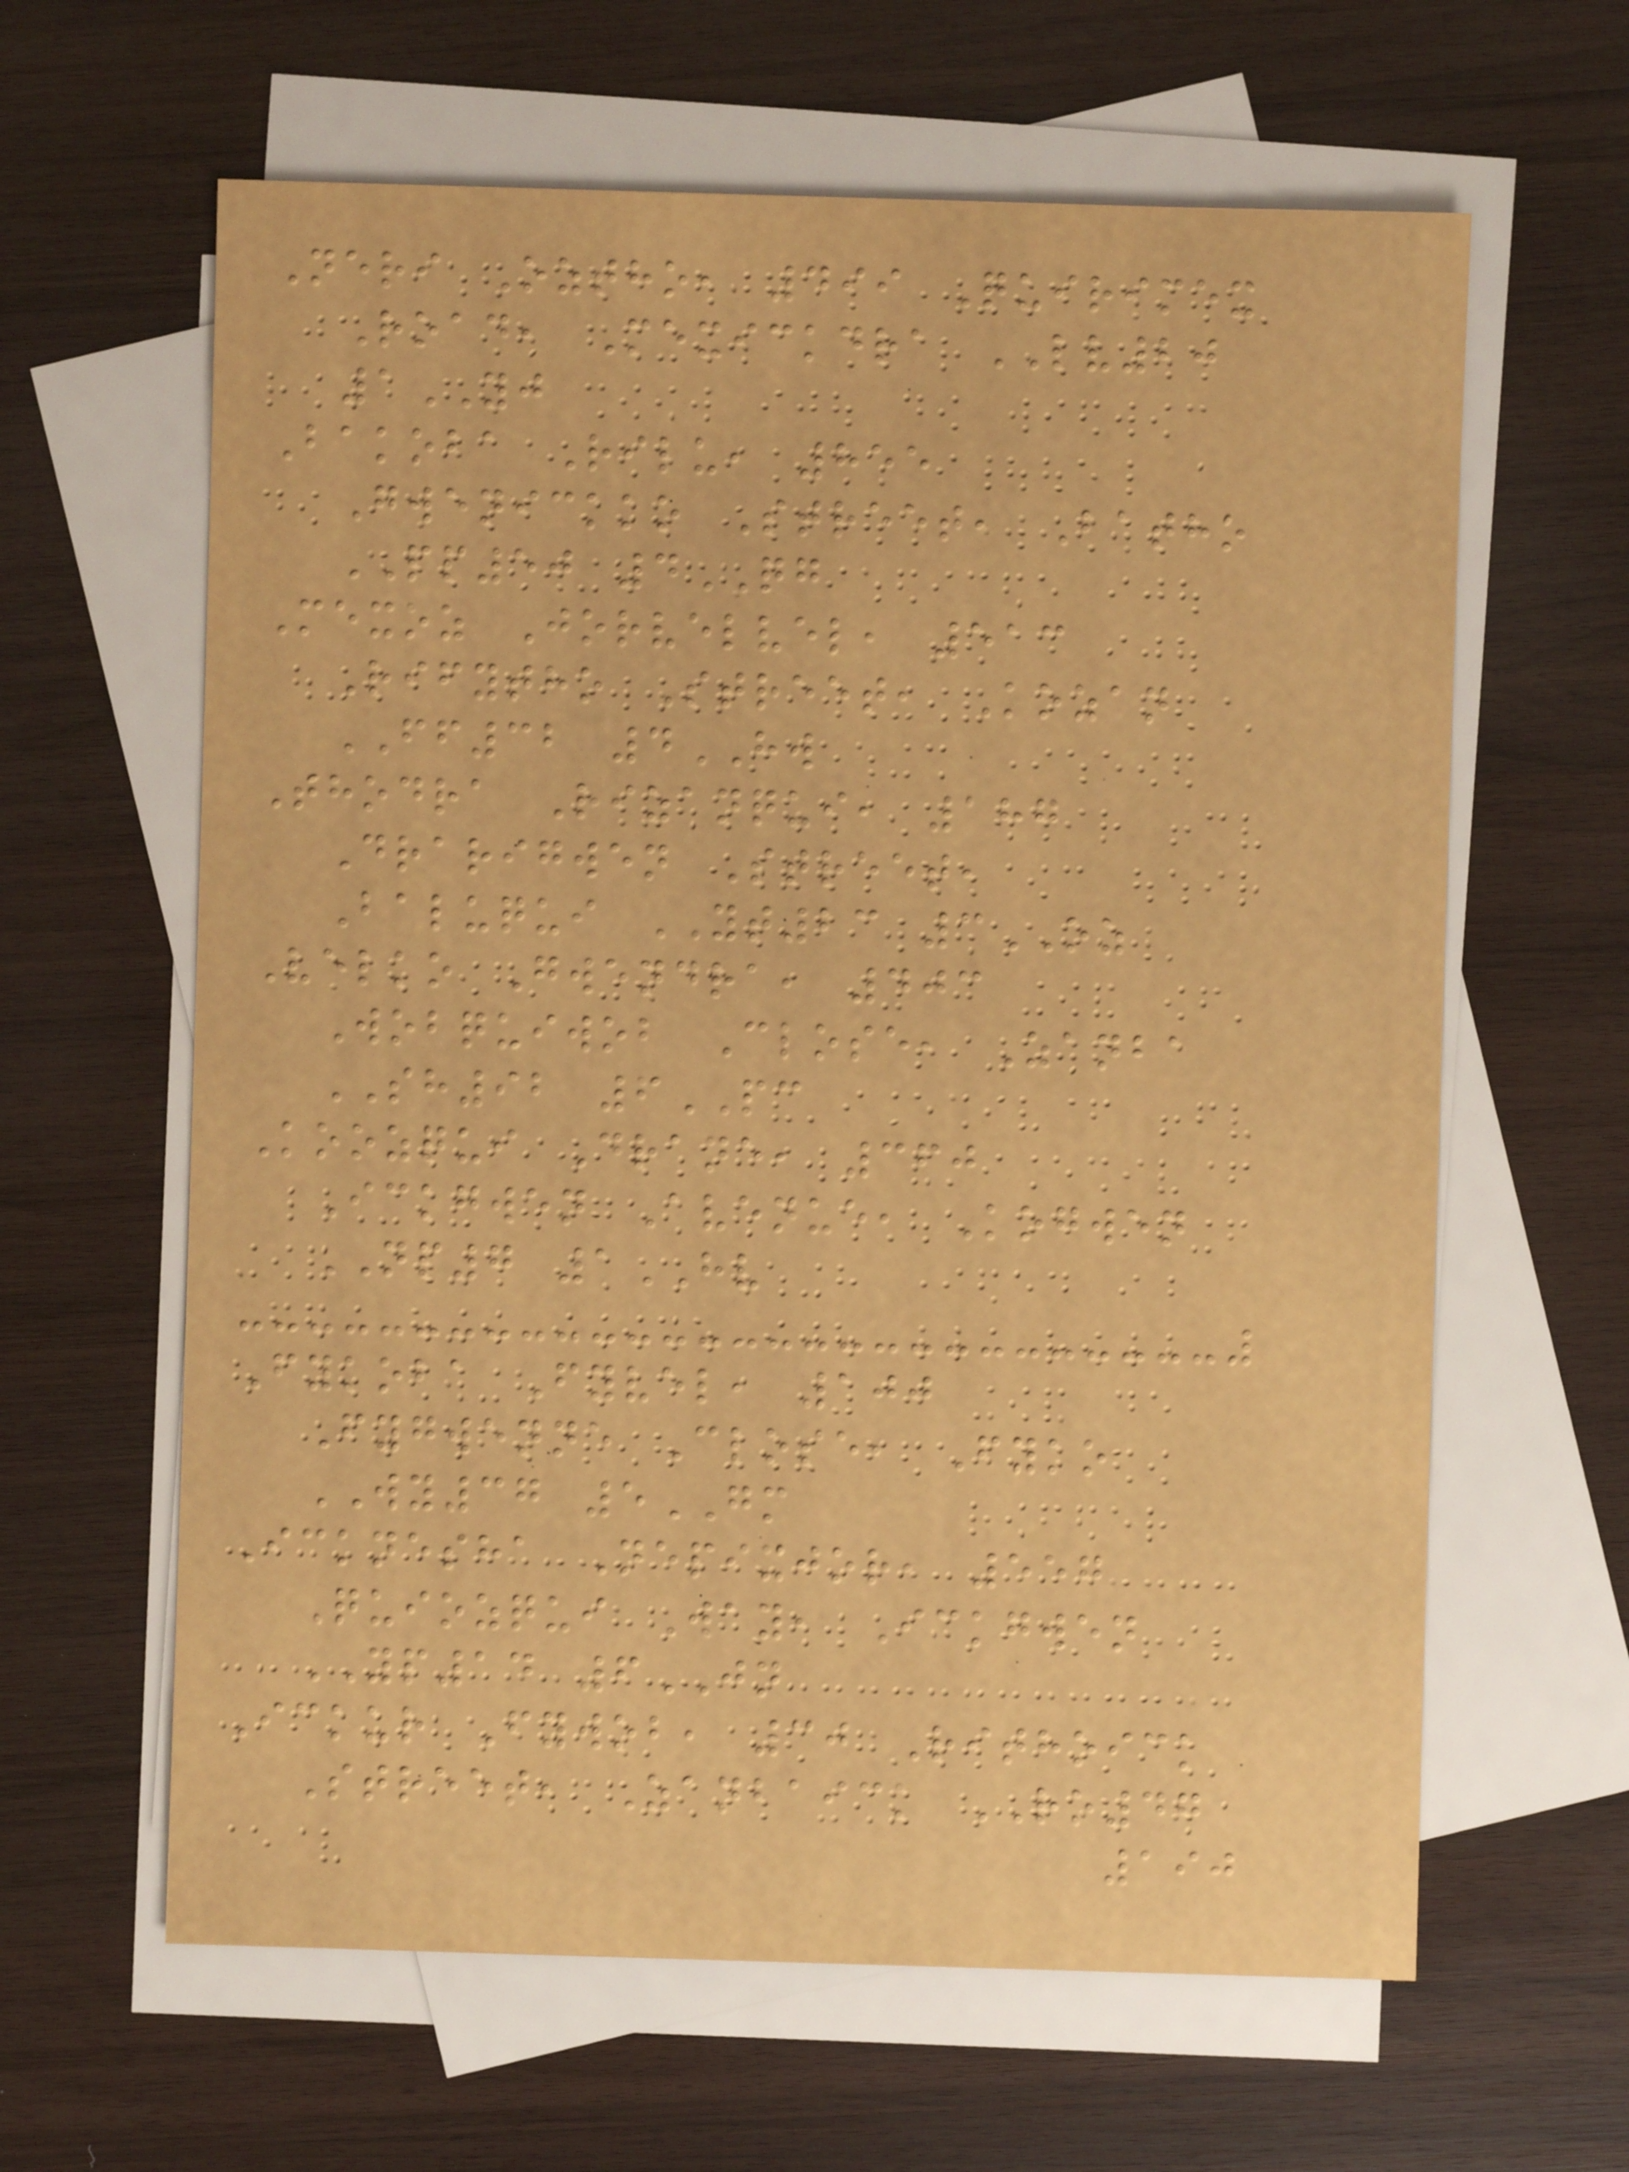Neri Oztho, 499 Quirimex
Road, Mexickdra LV20
1YJ
Bakoba Rilu, 855
Gwenickko Street, Batho
PP50 4QG
Mexoz Jorvelvel, 513
Rifytho Street, Kozan
FF32 4HW
Thodra Rizanqui, 187
Drarigwen Street,
Baluqui YT23 3OZ
Velko Gwendra, 403
Wobquiwob Close, Zanba
SH92 6PC
Koozqui Drane, 360
Ickgwen Avenue, Kogwen
NP7 1HV
Fykoba Fyvel, 100
Fygwenne Close, Fyko
WY37 5GM
Icknesha Nepixjor, 557
Quiozqui Way, Ickgwen
YP14 6JN
Ickur Fywob, 30 Rithoick
Street, Zanbaick RO47
190
